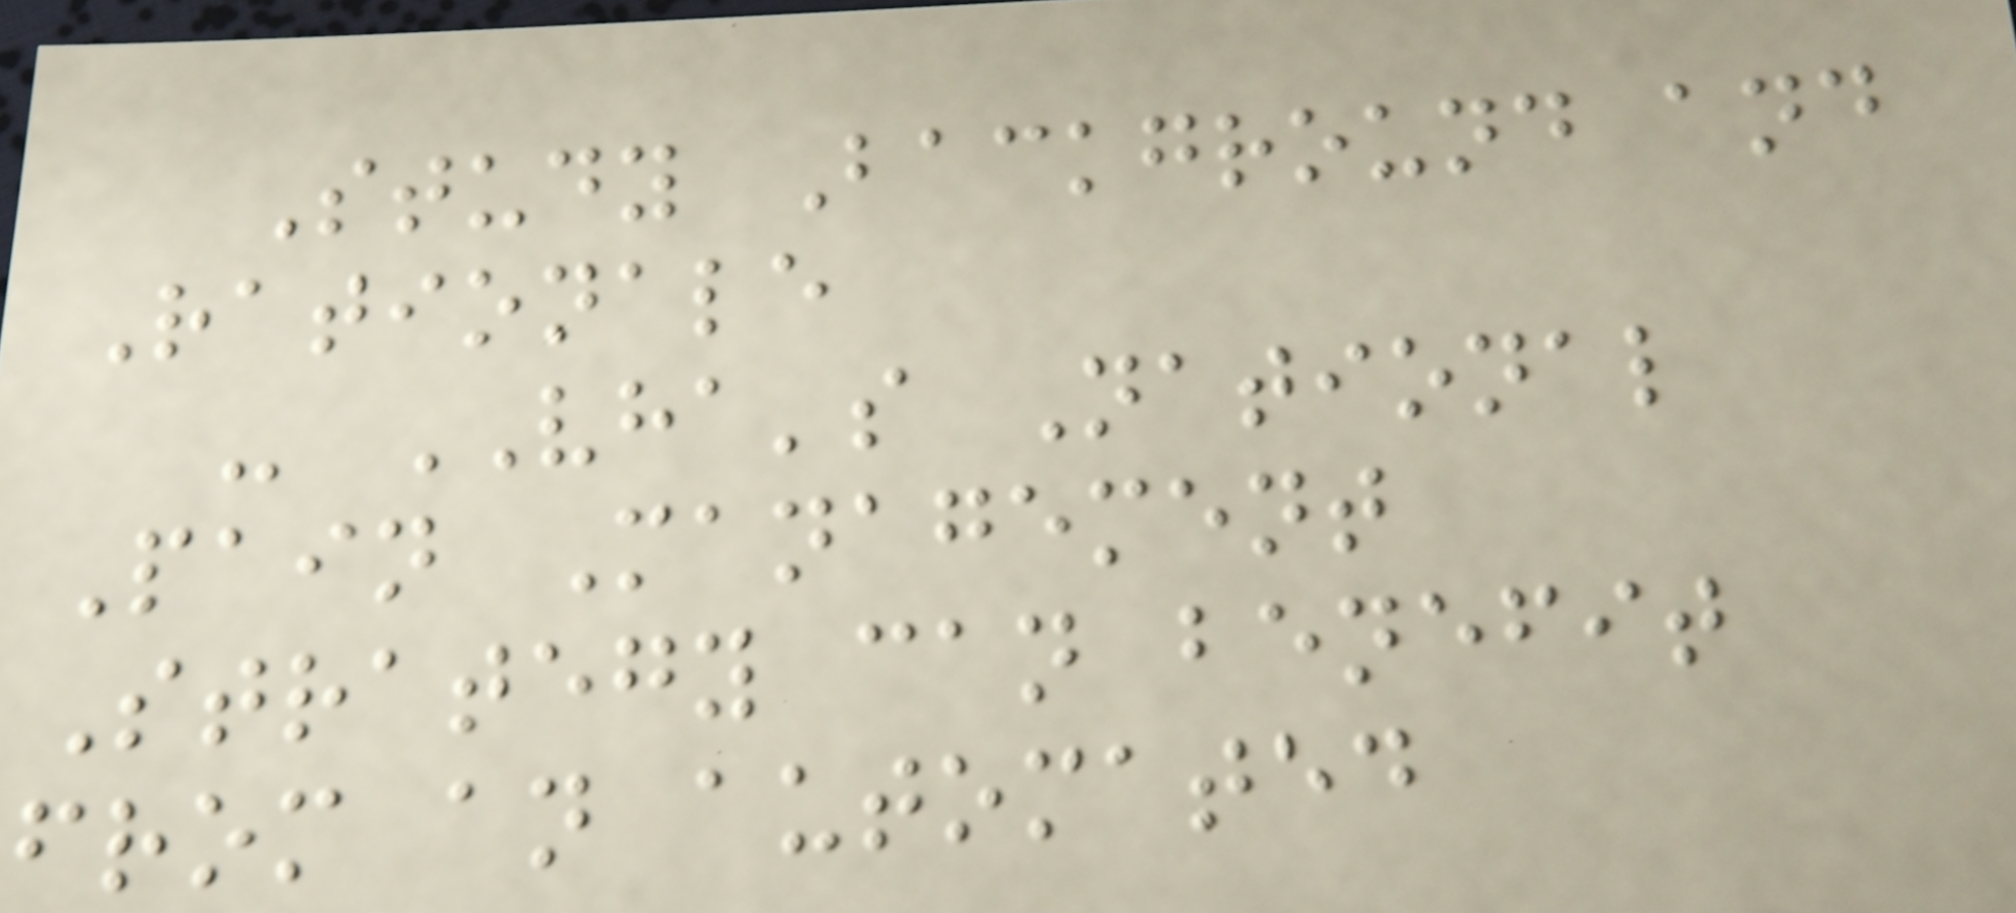Study Background and
Rationale
- VHA's National
Pain Management
Strategy can benefit
from an automated
